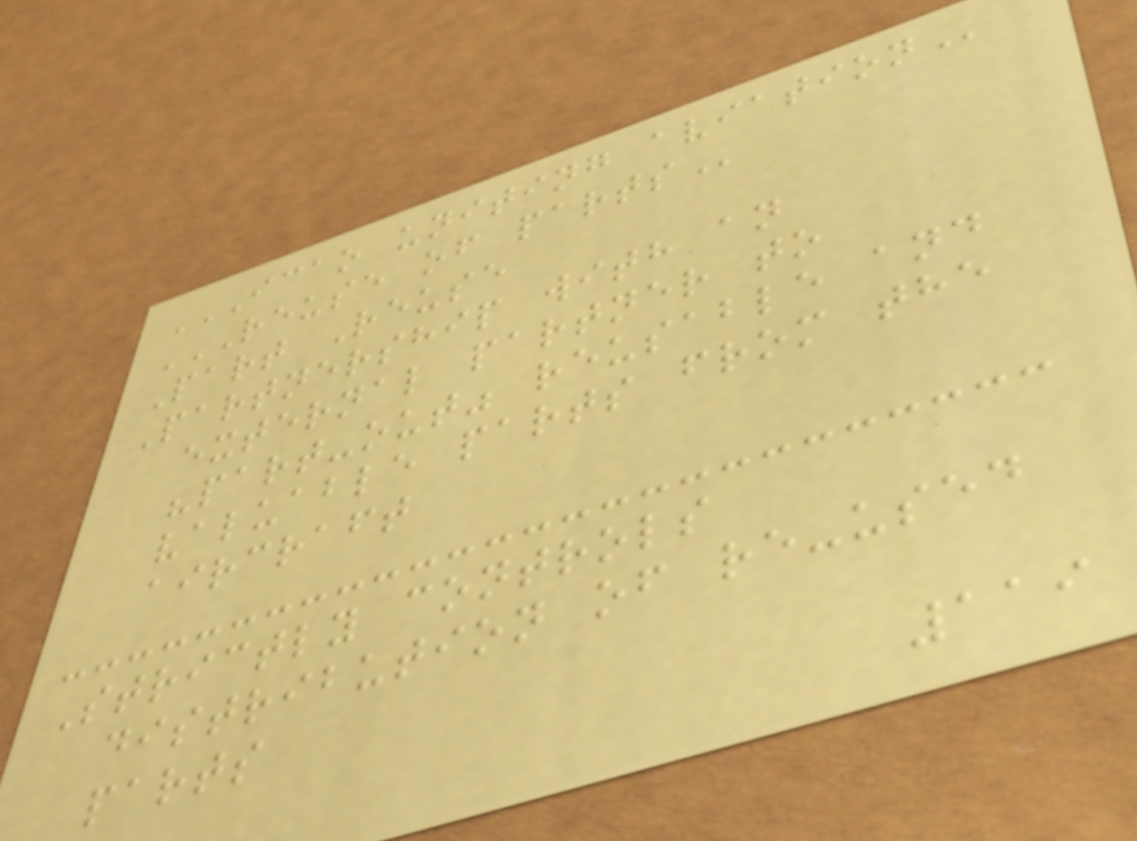ICAO UNITING AVIATION
REUSE OF PARTS
Part Reuse
Partnership with an
external partner to
"part-out" reusable and
valuable parts from the
aircraft
Strictly controls
distribution of re-used
parts
119
